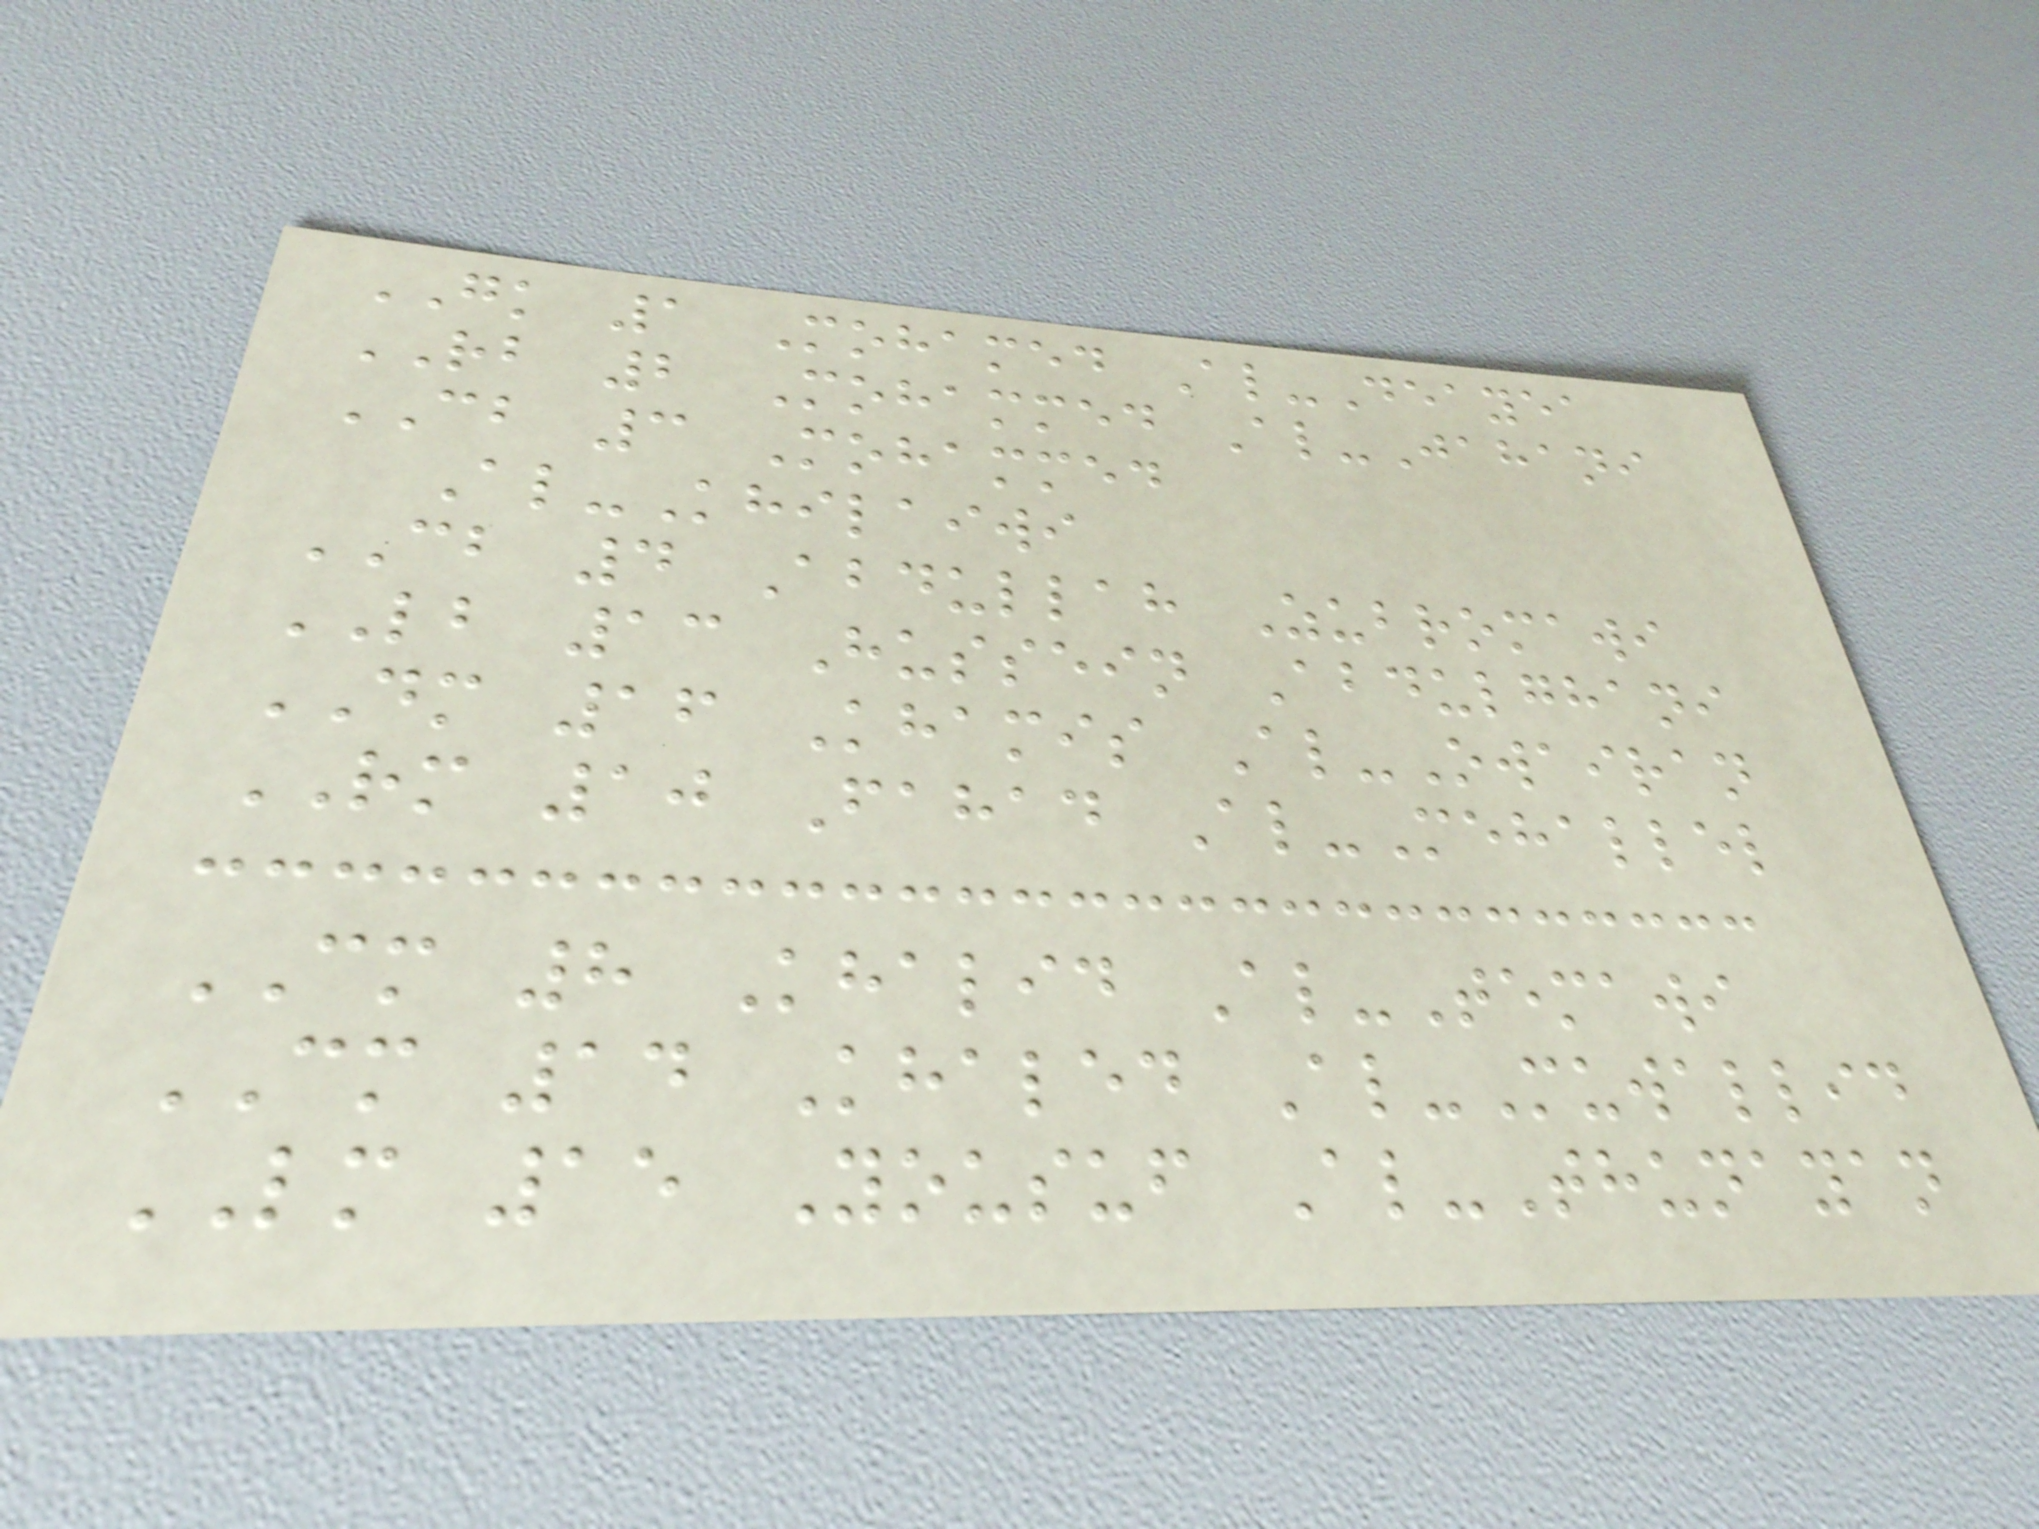GK 1 Mohamed Al-Deayea
RB 2 Mohammed Al-Jahani
CB 3 Mohammed
Al-Khilaiwi
CB 4 Abdullah Zubromawi
LB 13 Hussein Abdulghani
DM 16 Khamis Al-Owairan
RM 10 Fahad Al-Mehallel
CM 8 Khalid Al-Temawi
CM 14 Khaled Al-Muwallid
LM 15 Yousuf Al-Thunayan
